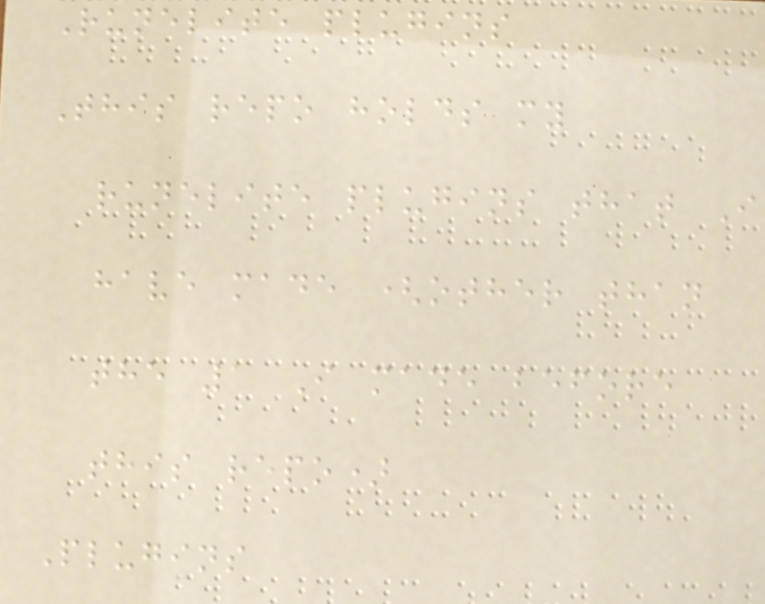Runelite plugins
This repo holds my
runelite plugins that I
have made (other than
the 1 I made before
this repo)
Plugins
